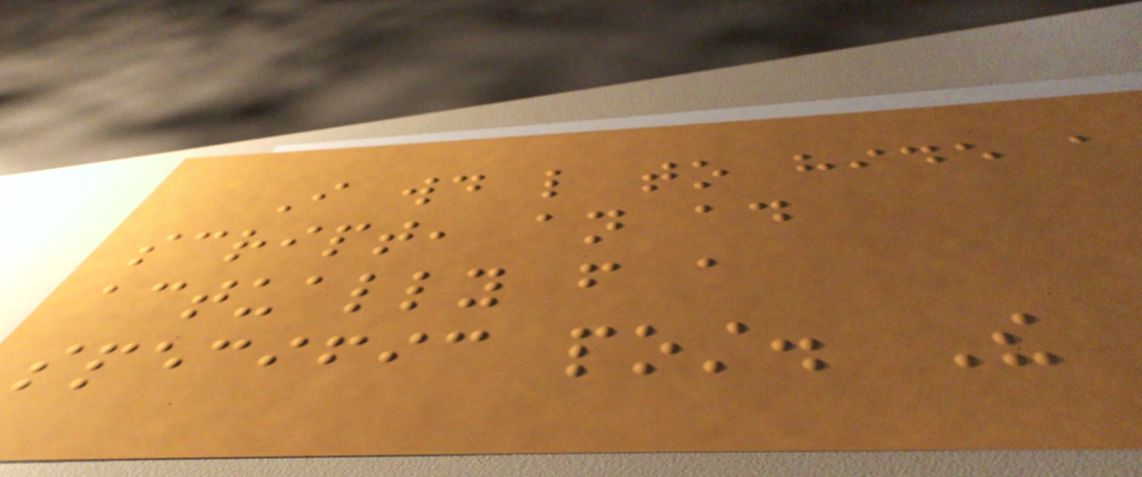I would like to hide a
script, an ad
actually from a
specific post. The
